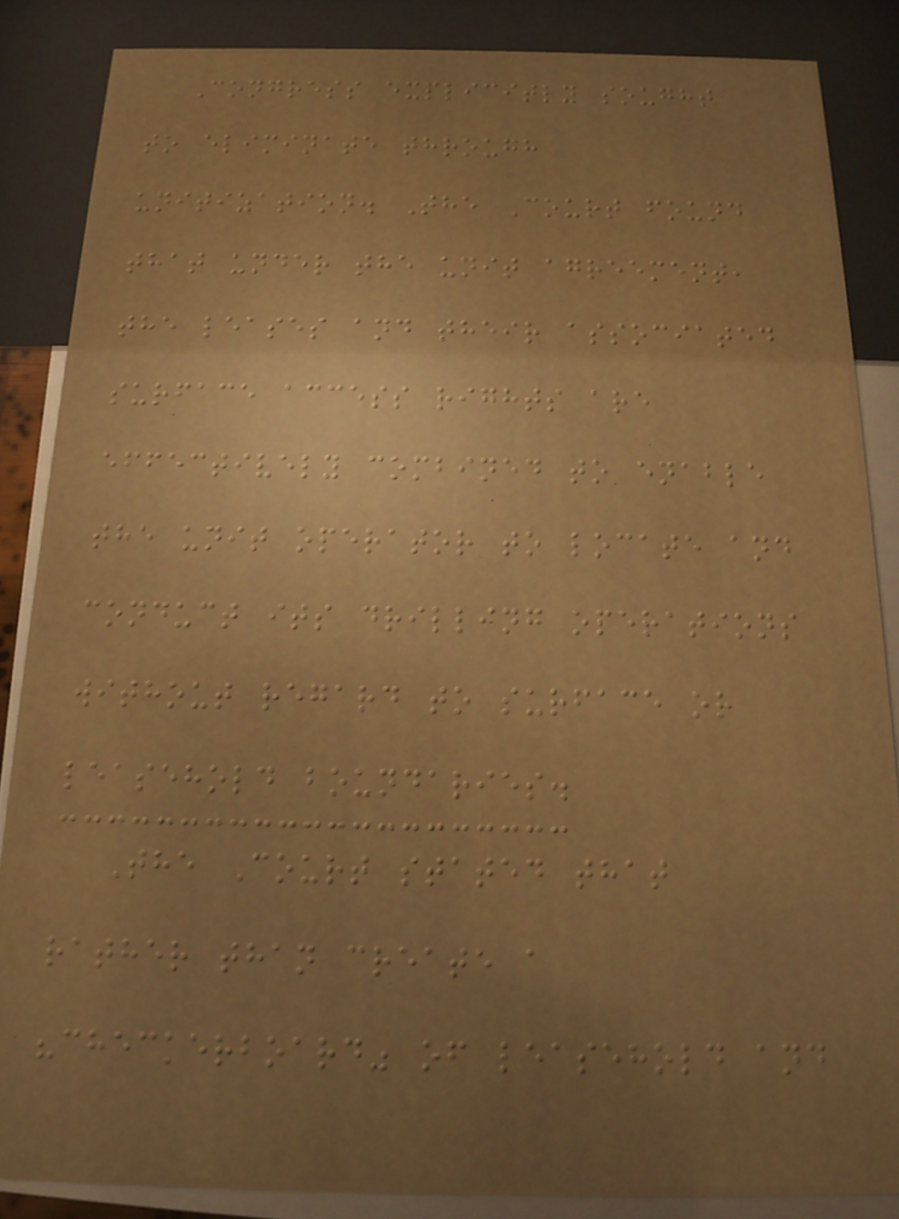Congress explicitly sought
to eliminate through
unitization. The Court found
that under the unit agreement,
the leases and their associated
surface access rights are
effectively combined to enable
the unit operator to locate and
conduct its drilling operations
without regard to surface or
leasehold boundaries.
The Court stated that
rather than create a
"checkerboard" of leasehold and
